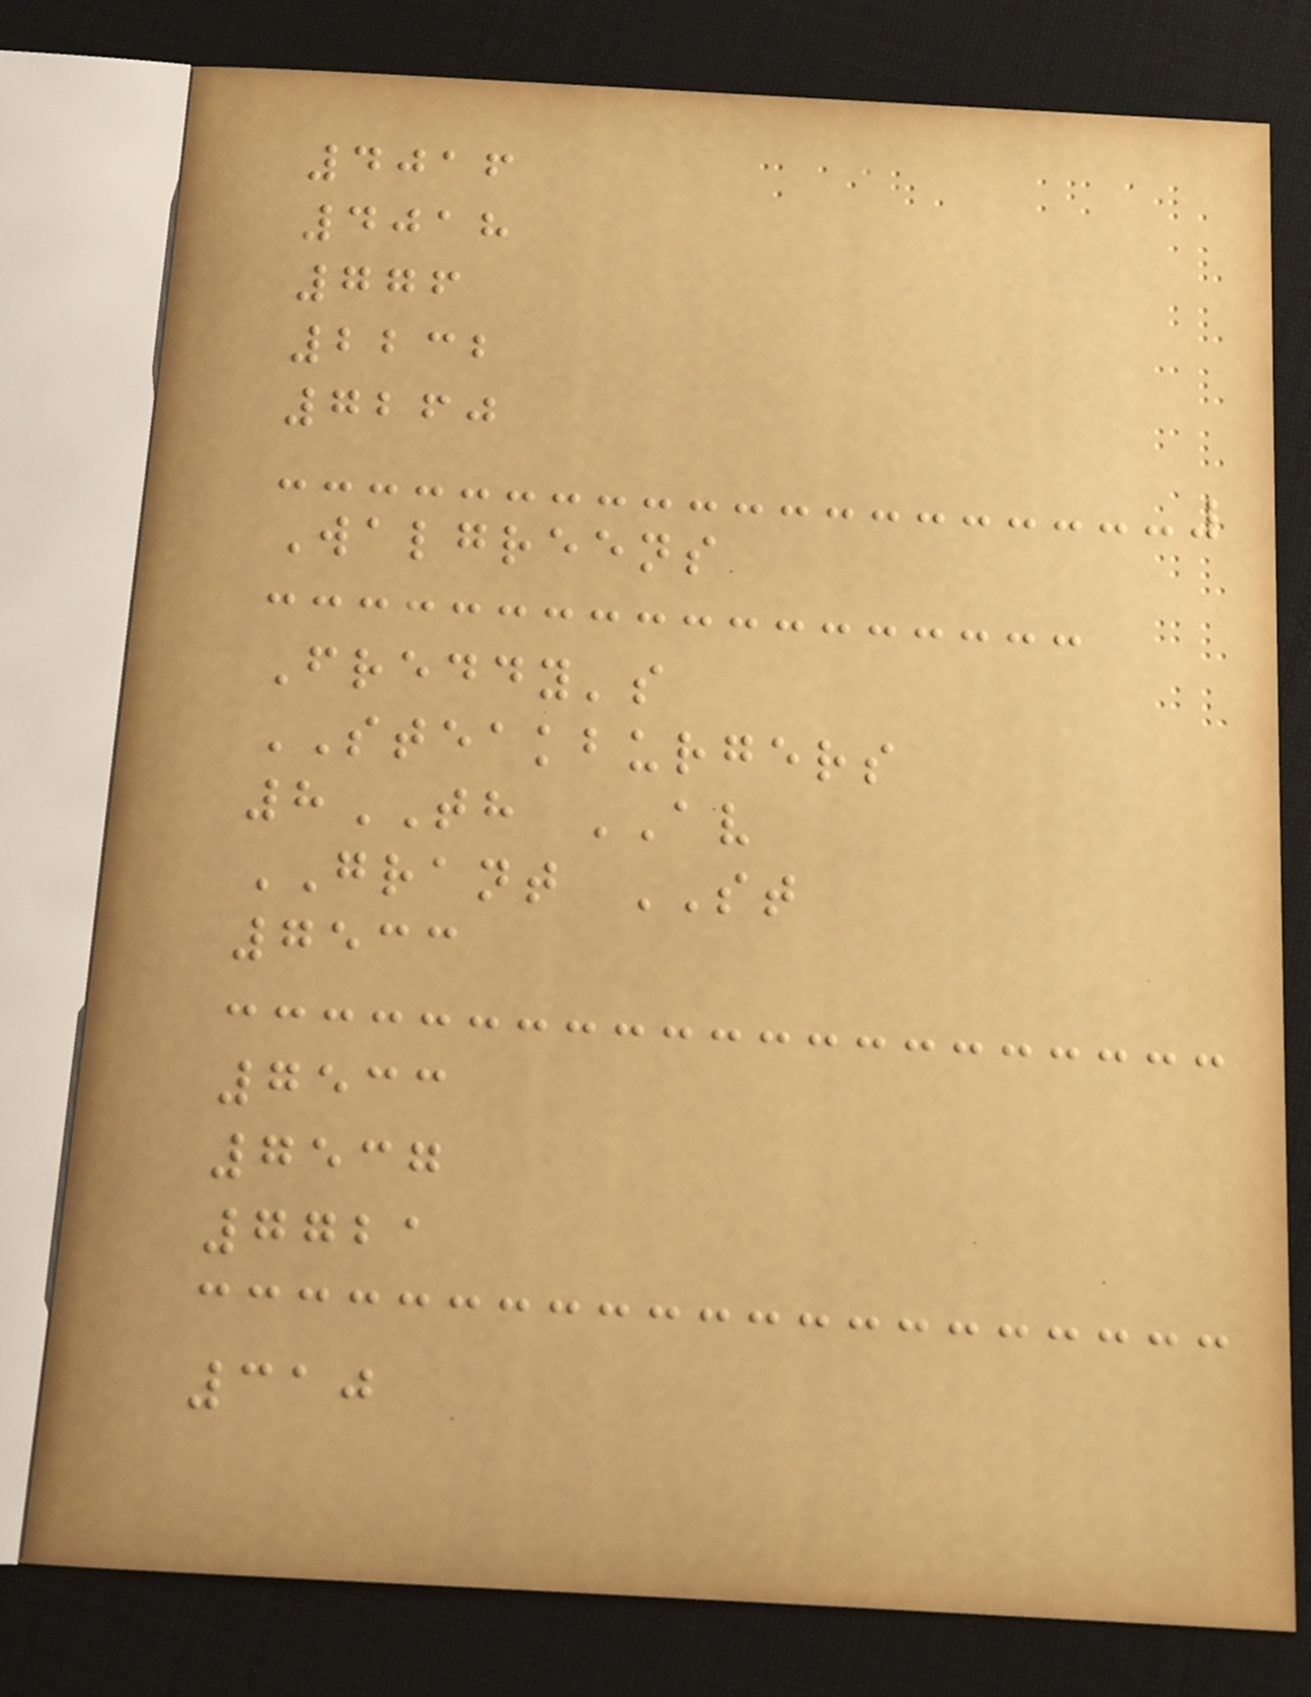4016
4018
776
2232
7260
Walgreens
Freddy's
STEAKBURGERS
8TH AV
GRANT ST
7533
7533
7537
7721
310
